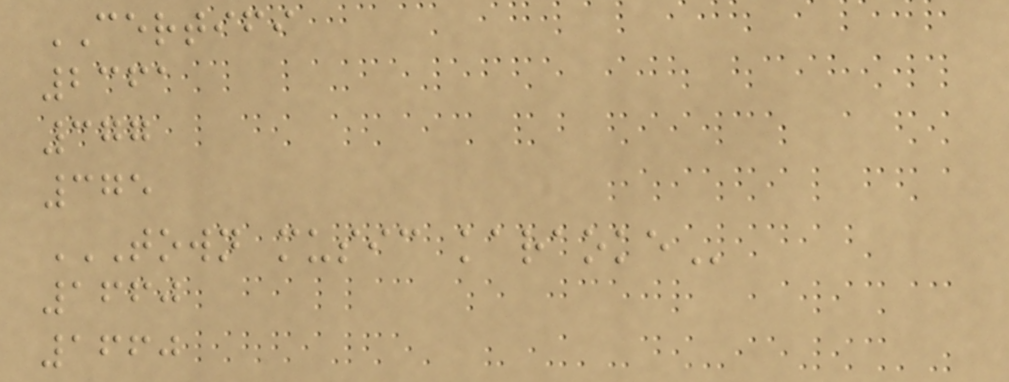CERTIFI
2361
377
375
TOWN MUSIC KARAOKE
1660
1660
